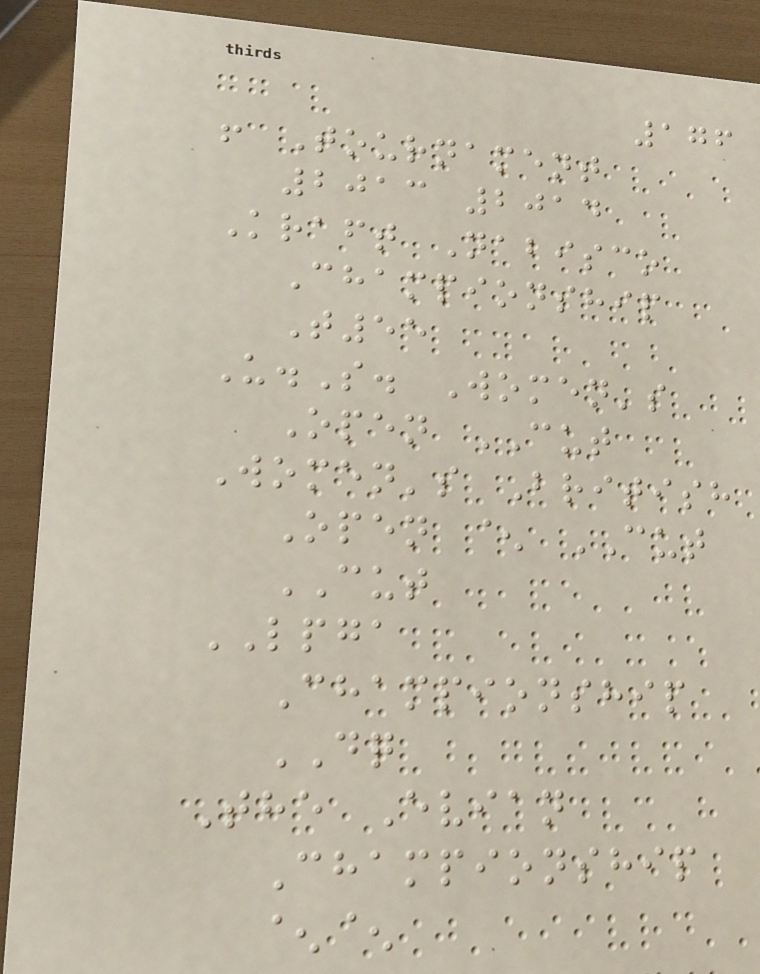176
! Tournament
2013 2014
Kraft Nabisco
Championship
T55
U.S. Women's
Open CUT
Women's British
Open ^ CUT
CUT
LPGA
Championship
DQ
The Evian
Championship
^^
